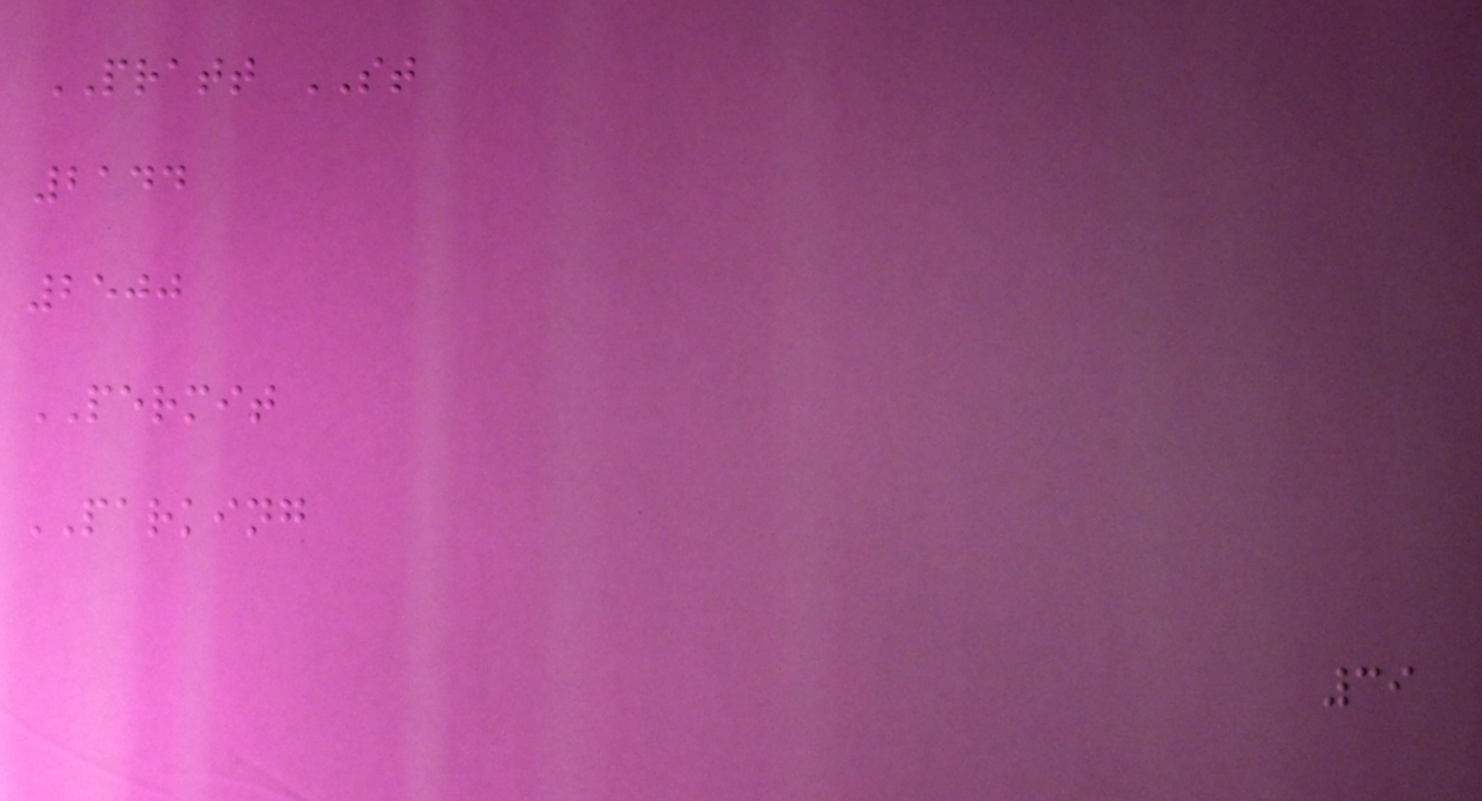PRATT ST
2144
2500
PERMIT
PARKING
39
